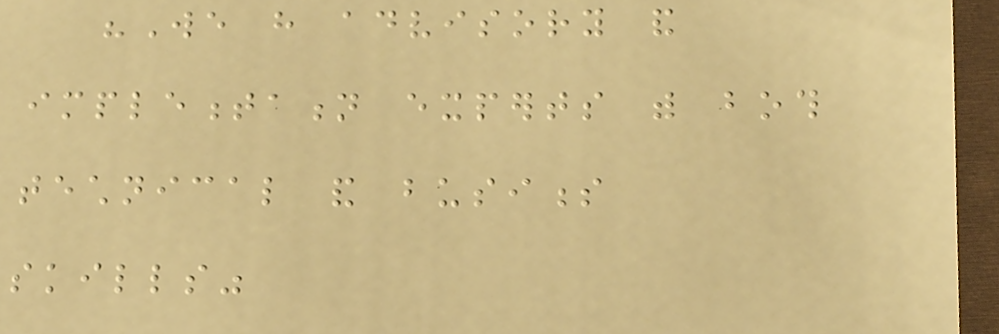"We have advisory and
implementation experts with both
technical and business
skills"
